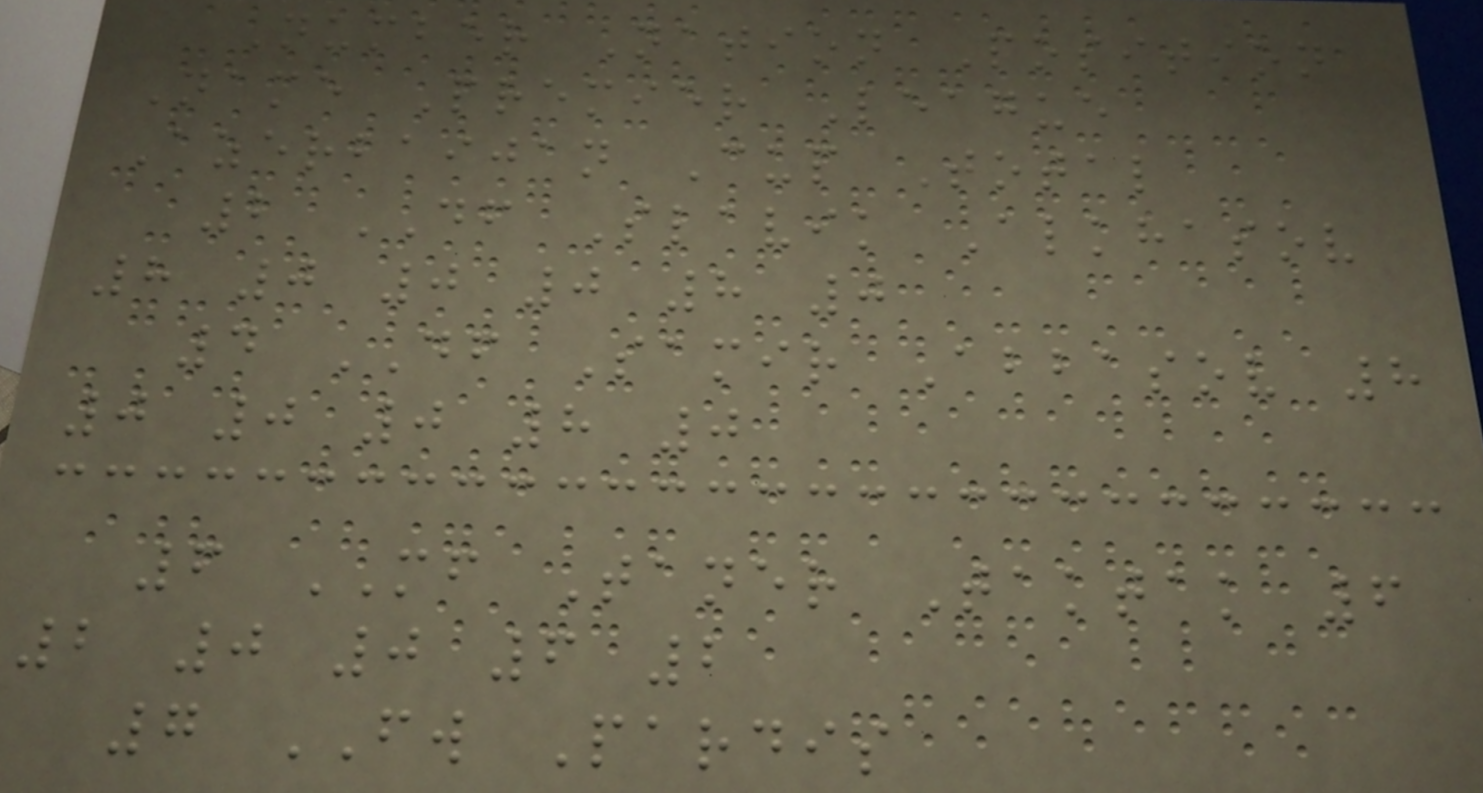Number Nation Position
Name Premier League
Azerbaijan Cup Total
2 DF Slavik Alkhasov
8 0 0 0 8 0
4 DF Samir Abbasov 8
0 0 0 8 0
6 MF Taner Taktak 6
2 0 0 6 2
7 FW Pardis
